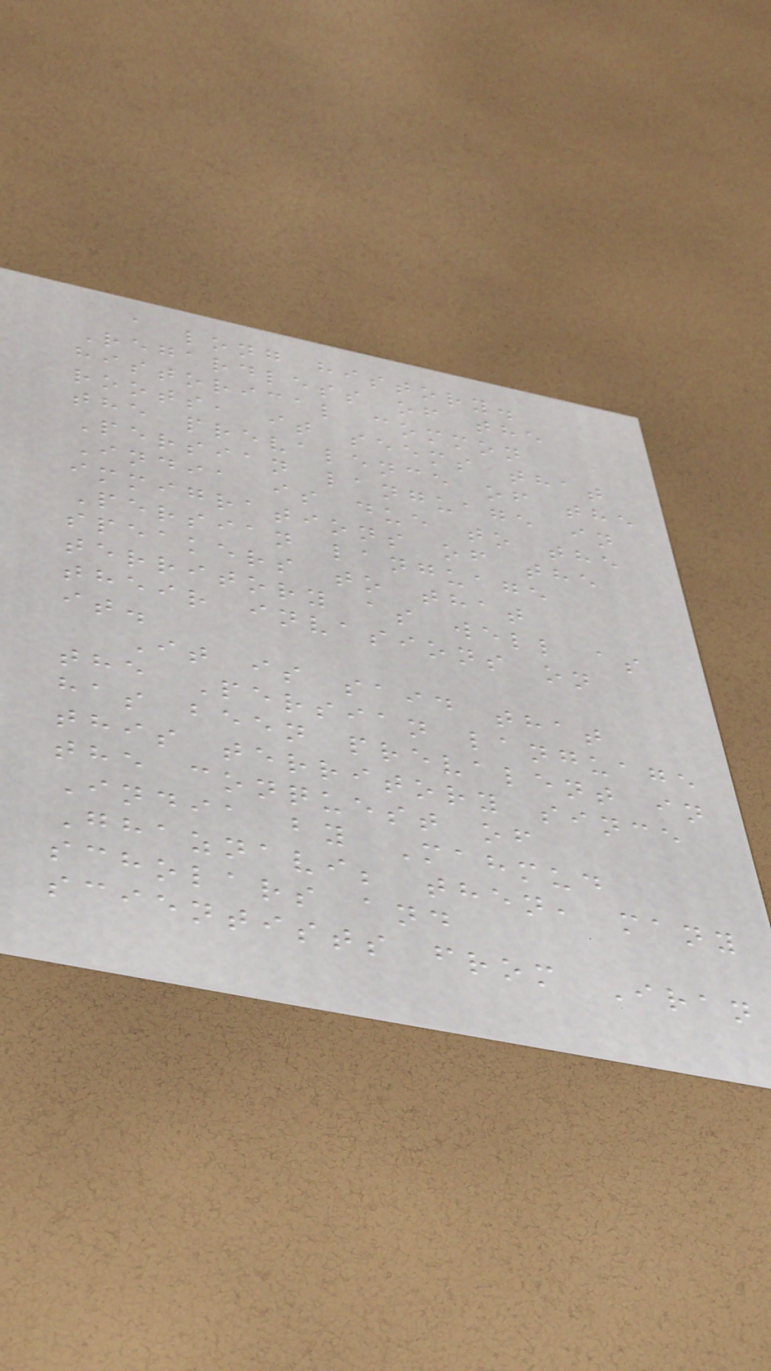a long history.
Regardless of the
historical common
roots, it seems that
the prevalence of the
Persian language in
India is due to the
immigrations of the
Persian language
speakers to that
territory as well as
their invasions on
it.
It is said that
the Persian language
has been prevalent in
this territory since
the conquest of
India by Mahmud
Ghaznavi; then, many
scholars and
scientists from Iran
